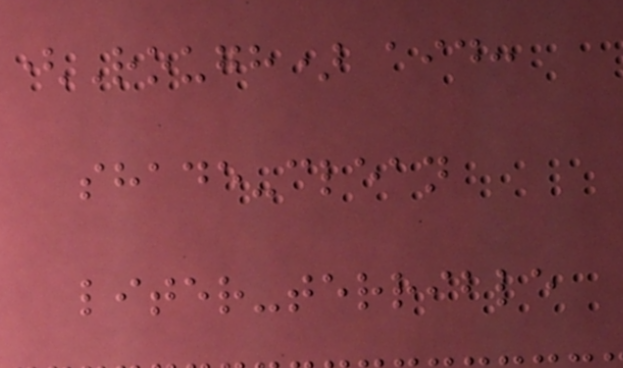(Rough) aid:
shade-clean
liter-terrible
